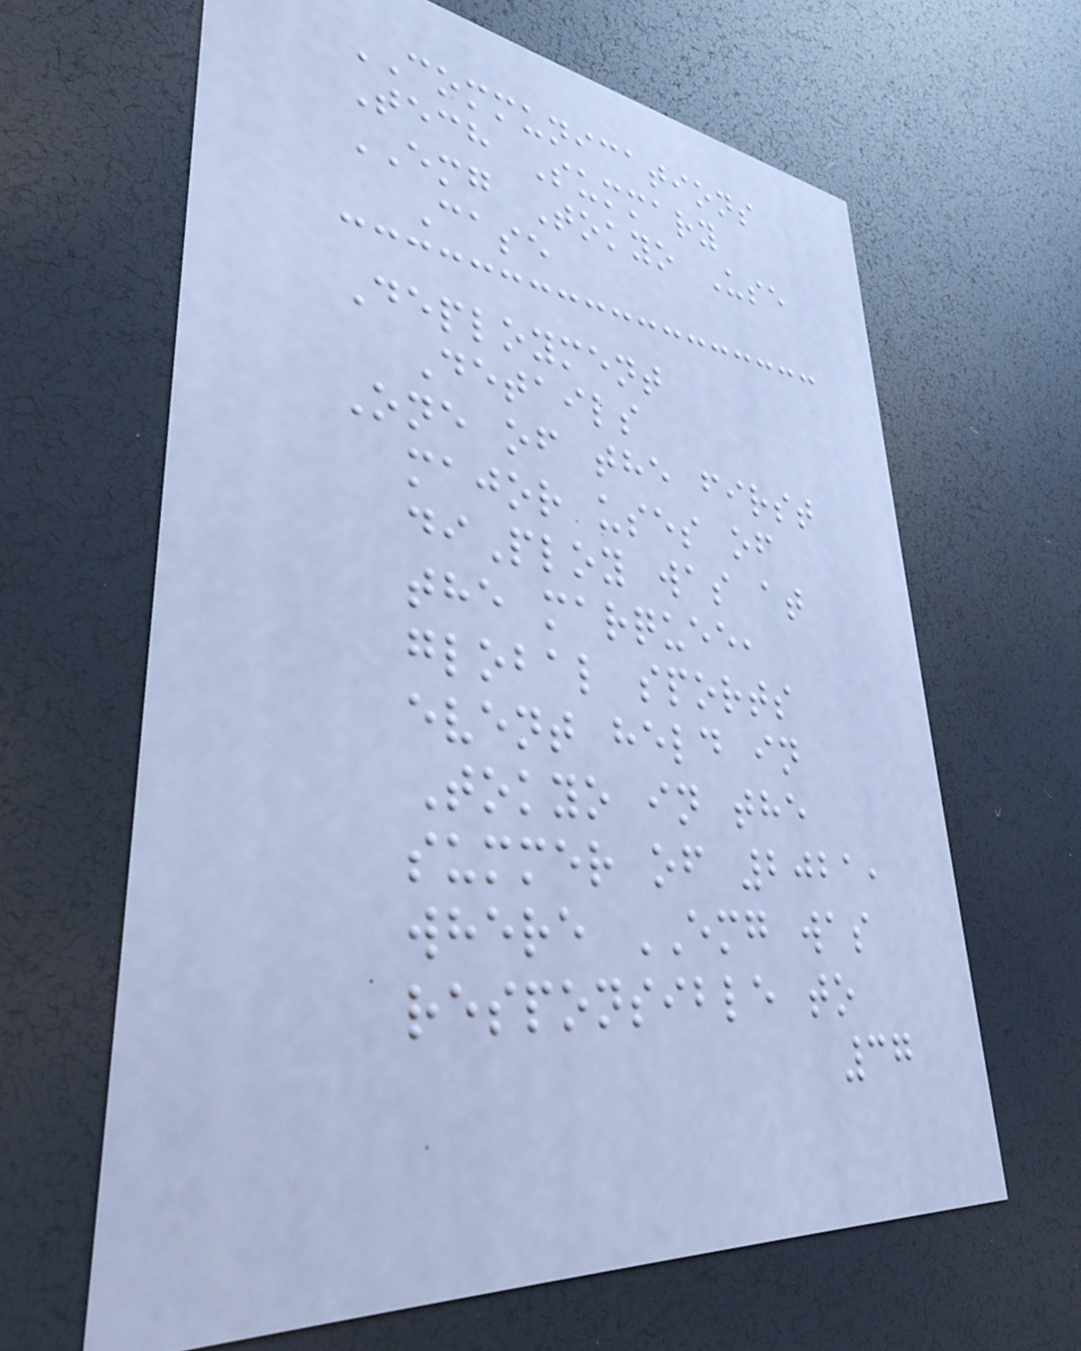COMMUNICATIONS
Tech Summary
EMG Tokyo Use
Case
Deployment
Details
One of the first
major uses of
diPloy was at
the marquee,
global sports
event held in
Tokyo in the
summer of 2021,
where EMG was
responsible to
37
